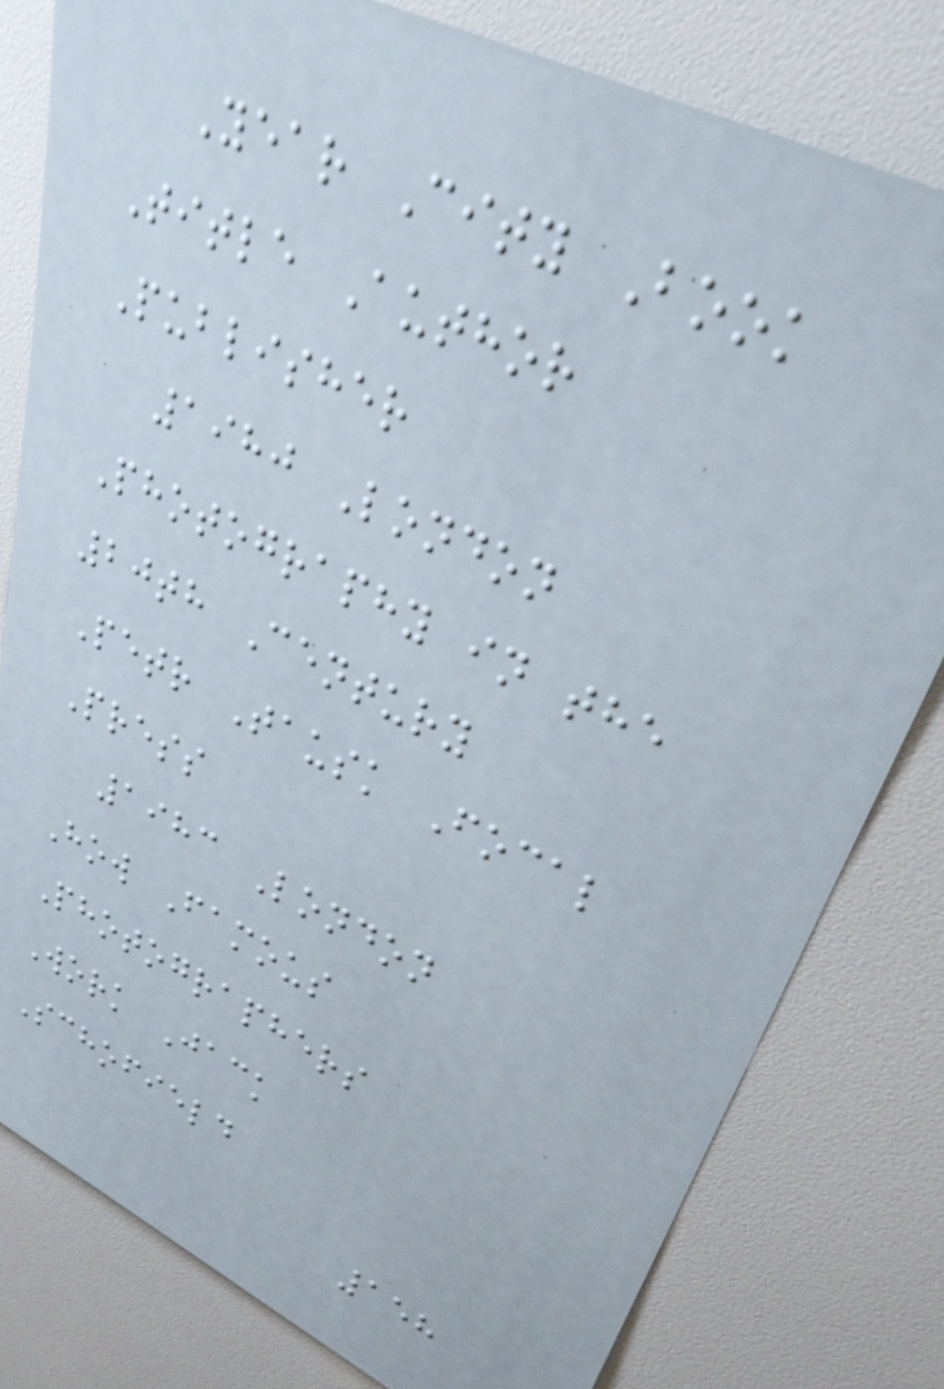Year City Book
Title Author
Publisher
1980 London
Photography in the
20th Century
Petr Tausk Focal
Press
1983 London
How Famous
Photographers
Work Jack
Schofield
158
